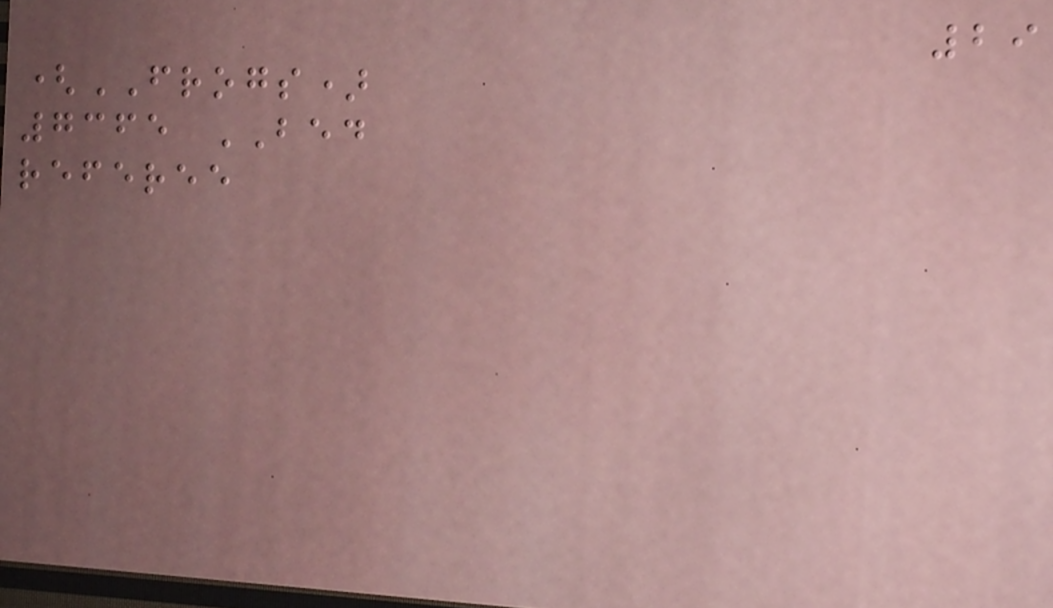29
(FROGS)
7365 BED
referee
